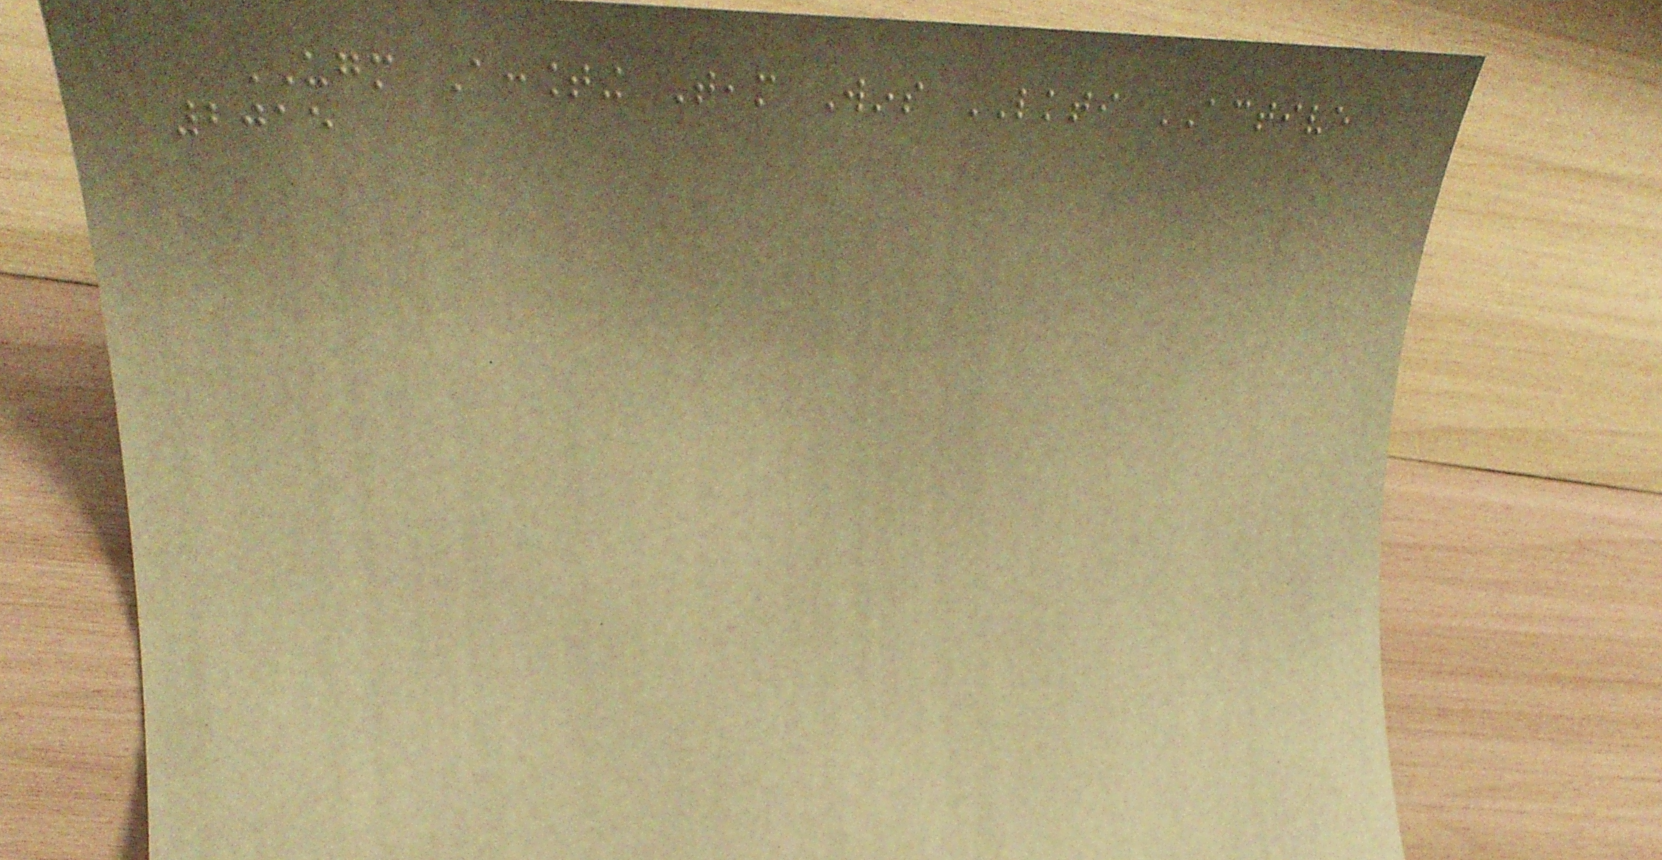UGM Accounting Team Wins LKTI ACTIVE
2015
